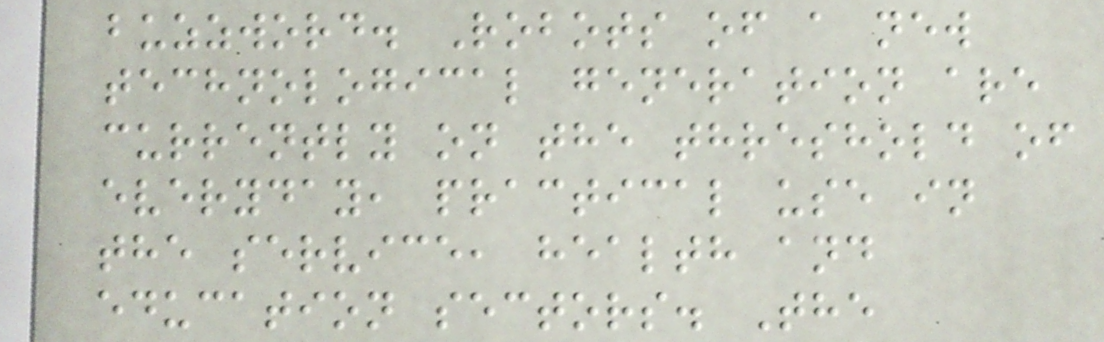buzzword. Robots of a new
technological generation are
currently on the threshold of
everyday, practical use in
the service, health and
education sectors. The
